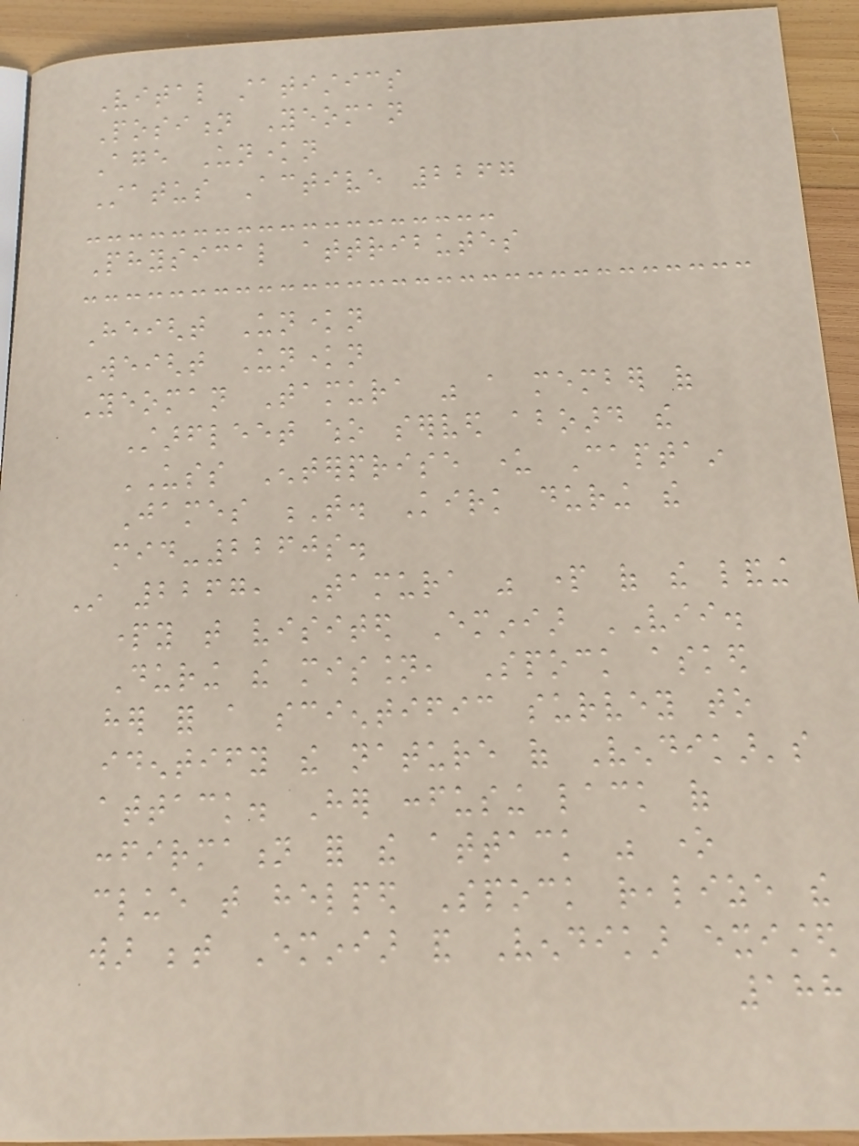Vital statistics
Position Yeoman
Age Unknown
Status Active 2267
Physical attributes
Height Unknown
Weight Unknown
Yeoman Tamura was a member of
Starfleet who served aboard the
USS Enterprise under Captain
James T. Kirk during the
mid-2260s.
In 2267, Tamura was part of the landing
party that visited Eminiar VII.
During the mission, Spock asked
her for a scientific survey to
identify the nature of Vendikar's
attack. Her confusing lack of
confirmation for the attack was one
clue that helped Spock realize the
war between Eminiar and Vendikar existed
188
